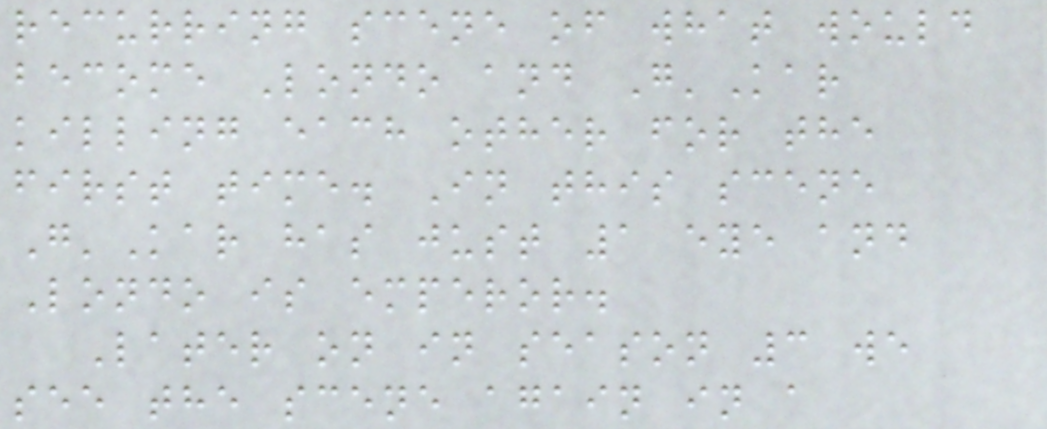recurring scene of what would
become Londo and G'Kar
killing each other for the
first time. In this scene
G'Kar has just 1 eye and
Londo is emperor.
Later on in season 3 we
see the scene again in a
